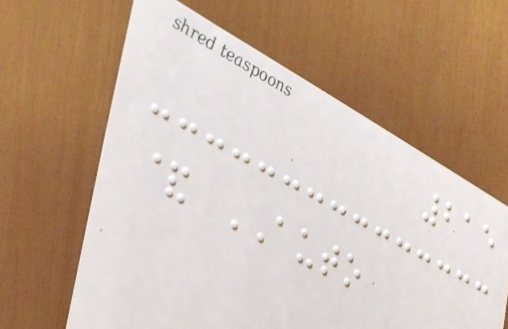215
& AUTO
